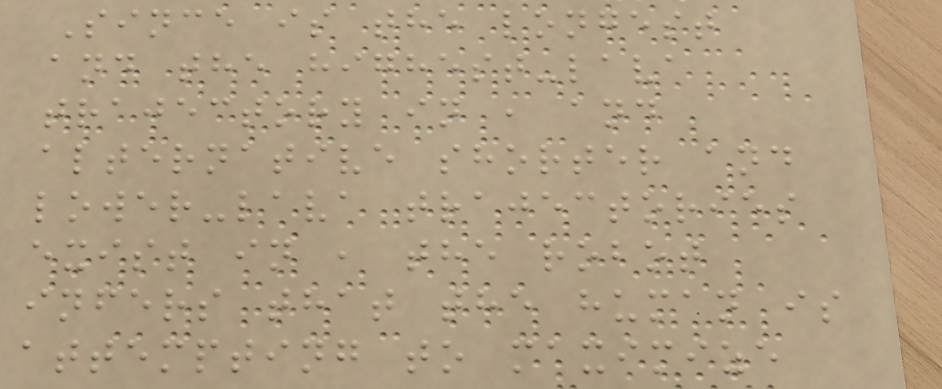Since is the longest
and the highest-lava
trajectory in , and
alternative shorter and
lower-lava trajectories
exist in , the robot
infers that the human is
attempting to maximize
